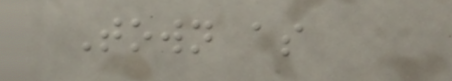Town as
